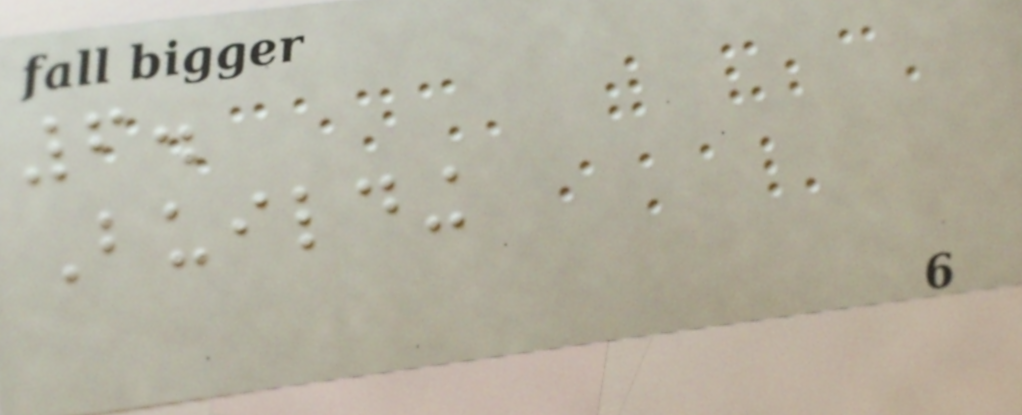6.
Building
